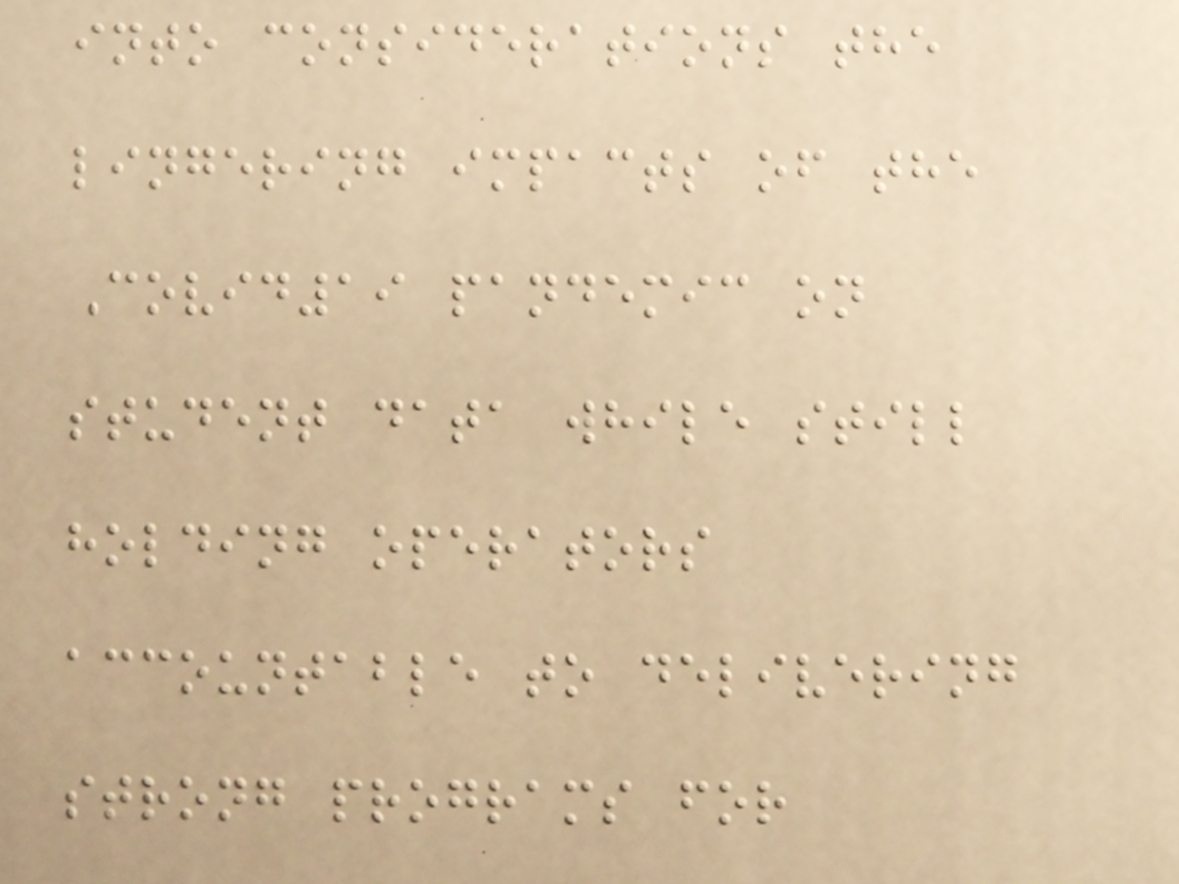into considerations the
lingering impacts of the
Covid19 pandemic on
student data while still
holding operators
accountable to delivering
strong programs for
